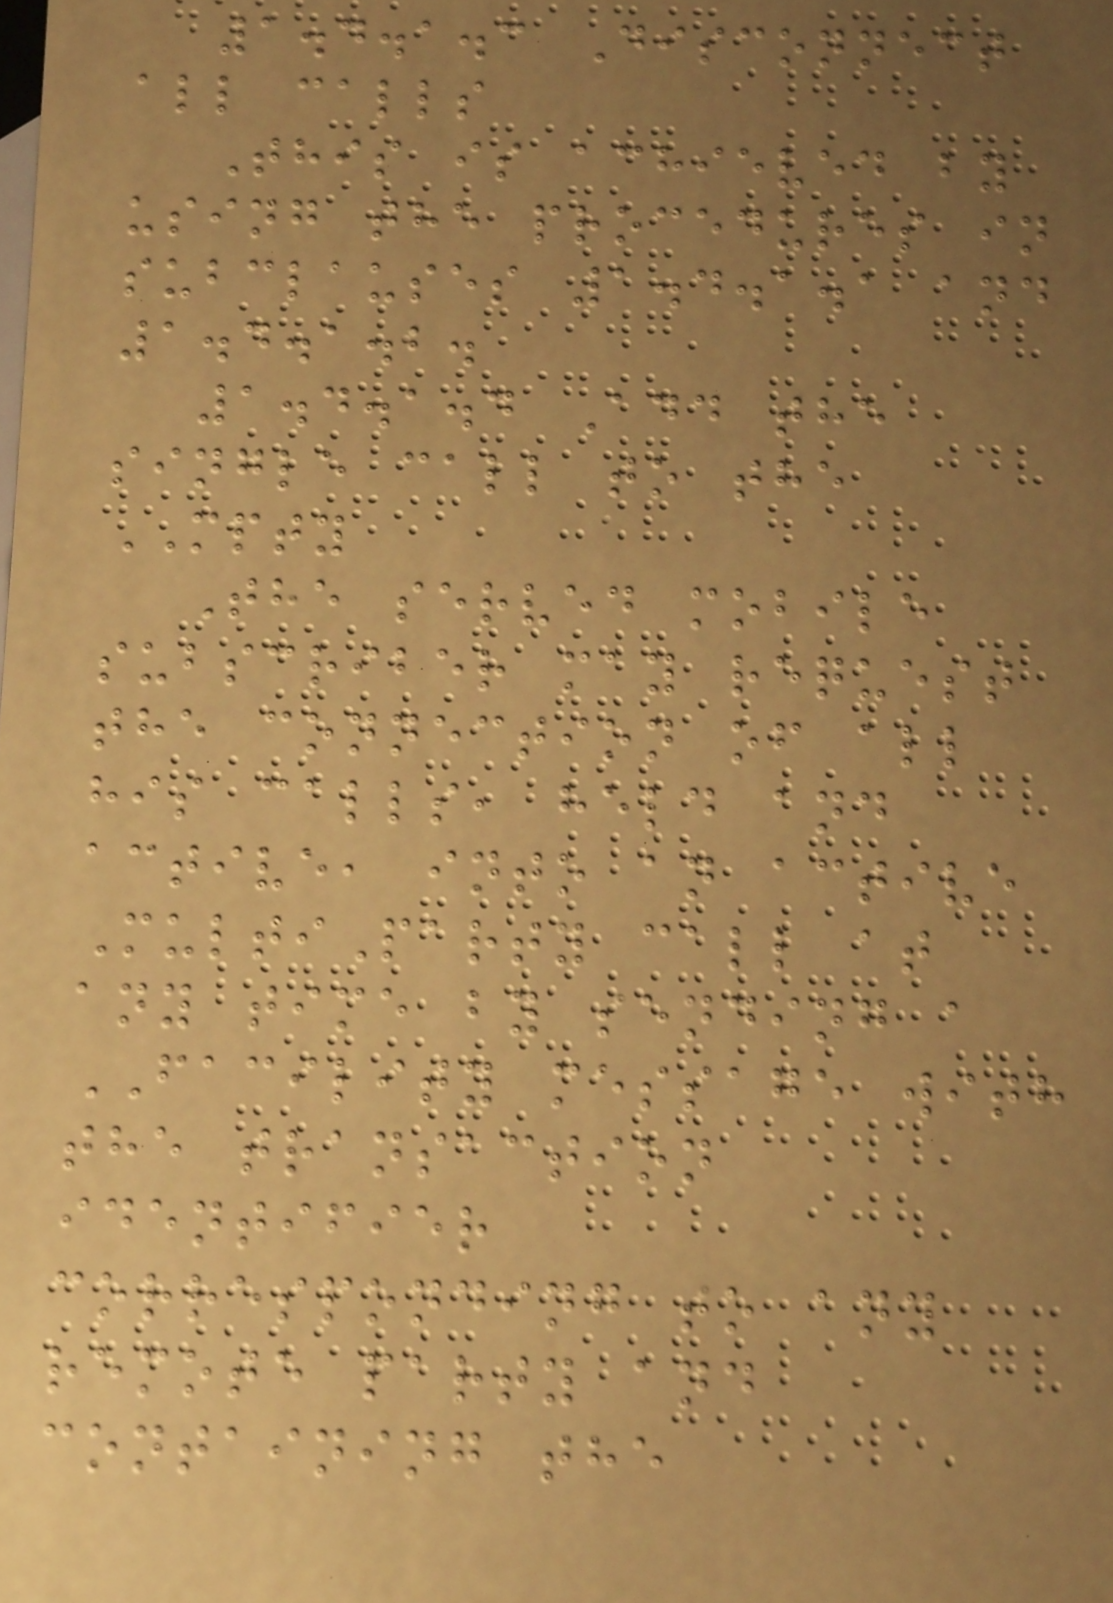1.4.1.3 Disconnect
all calls
This is achieved by
using the procedures in
subclauses 1.4.1.1 and
1.4.1.2.
1.4.1.4 Add the
single call to the
MPTY
The served mobile
subscriber may request
the connection of all
his calls, held and
active, into an active
MultiParty call at
any time by sending a
FACILITY message with
the transaction
identifier
corresponding to any
remote party and
containing the
